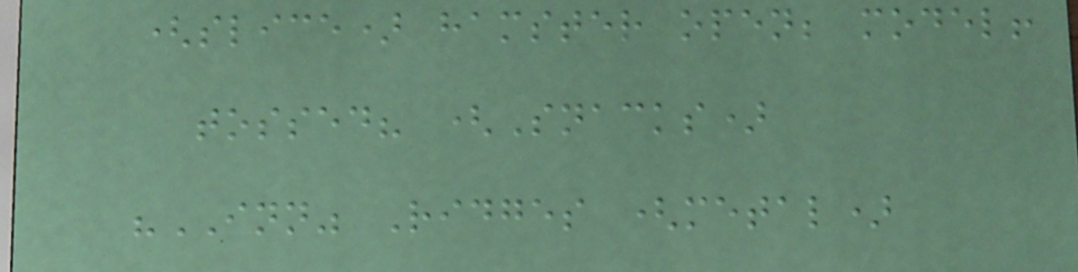(slice) hamster open; model!
tossed? (Snacks)
"INN" Ridges (metal)
